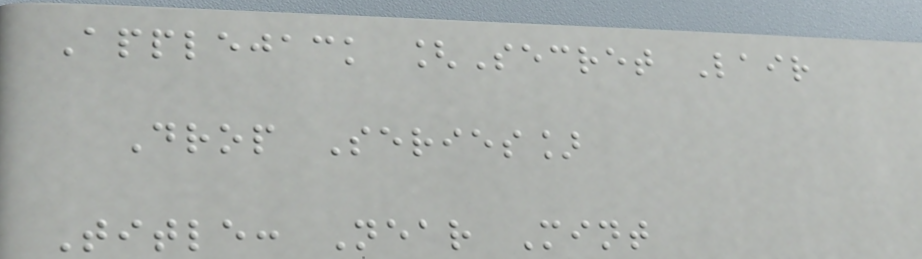Applejack [Secret Lair
Drop Series]
Title: Near Mint
